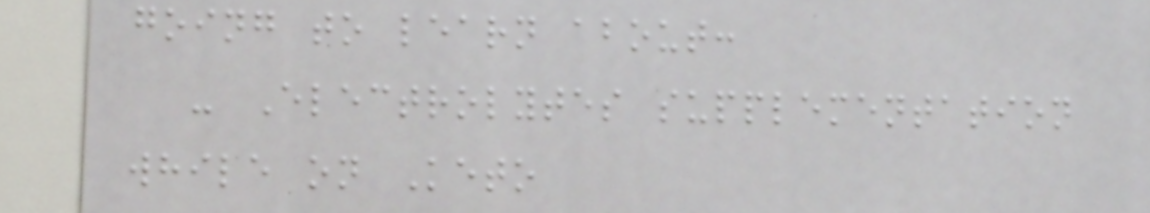going to learn about:
- Electrolytes supplementation
while on Keto
